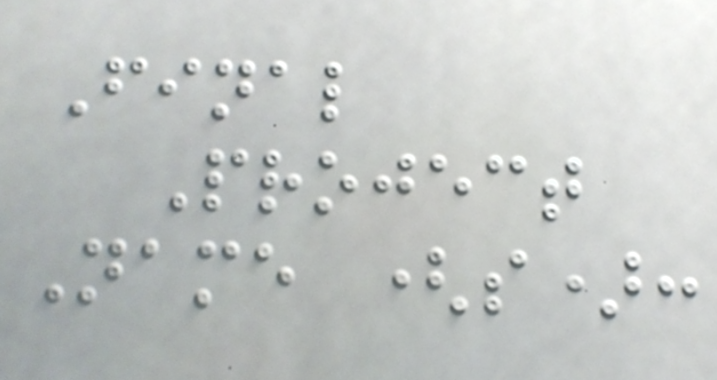Final
Project
Name (s):
